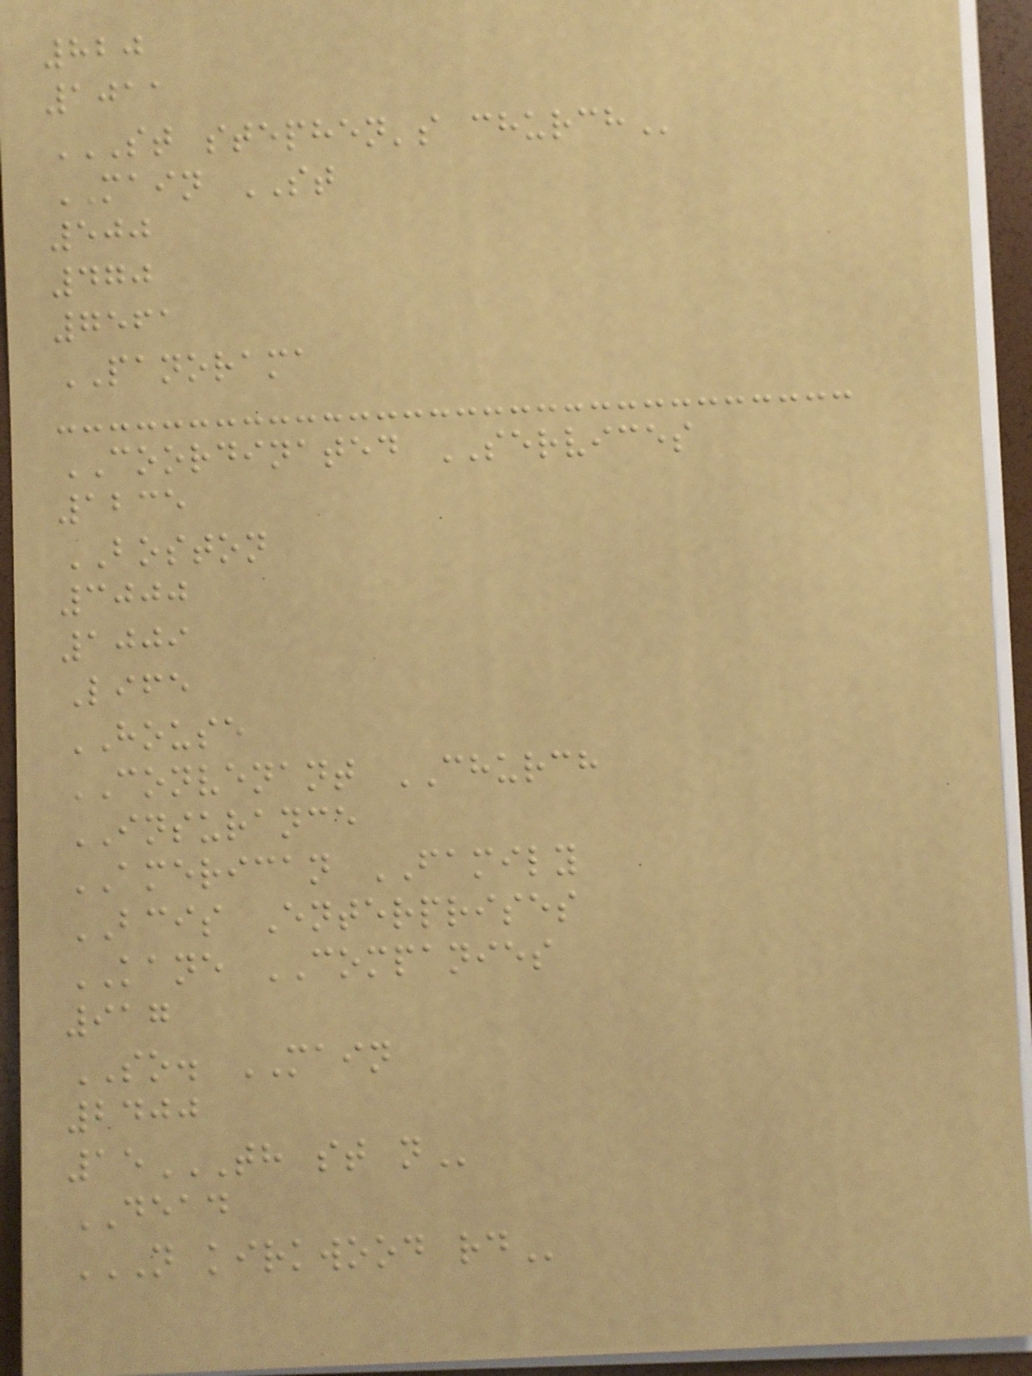820
1011
ST STEPHEN'S CHURCH
MAIN ST
500
470
7561
PANORAMA
COORDINATED SERVICES
1235
BOSTON
3000
1009
Life
HOUSE
CONVENANT CHURCH
INSURANCE
AMERICAN FAMILY
BCIS Enterprises
KANE COMPANIES
917
SO. MAIN
2400
15TH ST N
DEAD
N KIRKWOOD RD
